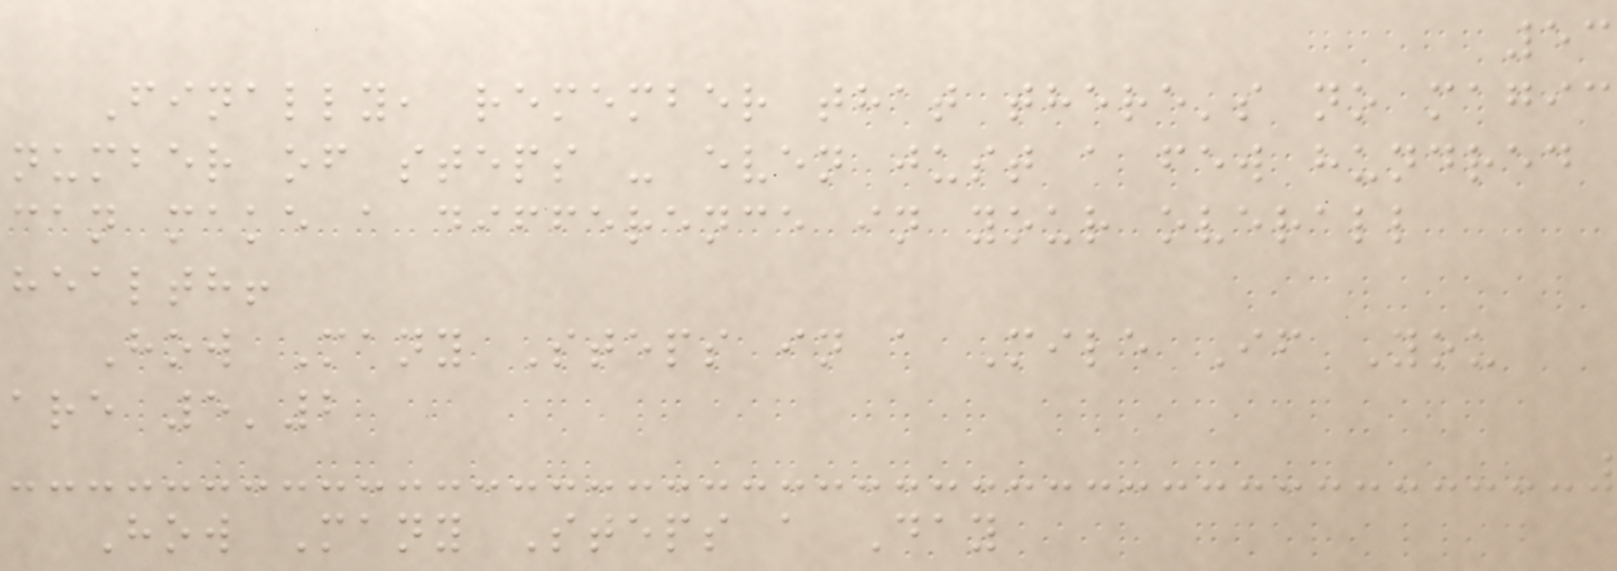53
Finally, remember that there's no magic
number of steps - even just a few hundred
can make a difference in your overall
health!
How Many Steps in a Mile If You
are 5'2
How Many Steps a Day
